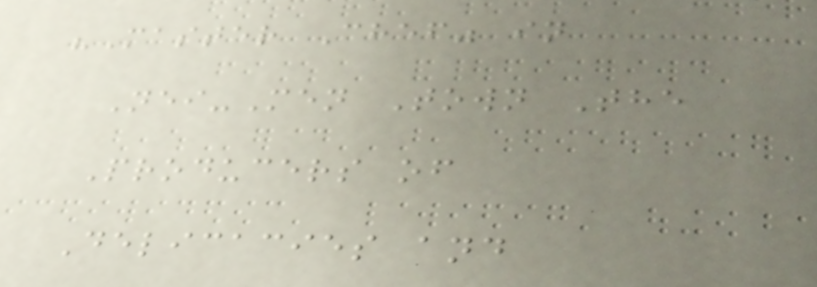"Master Chef" in
Nei-Men Town The
Producers of
Delicacies and
